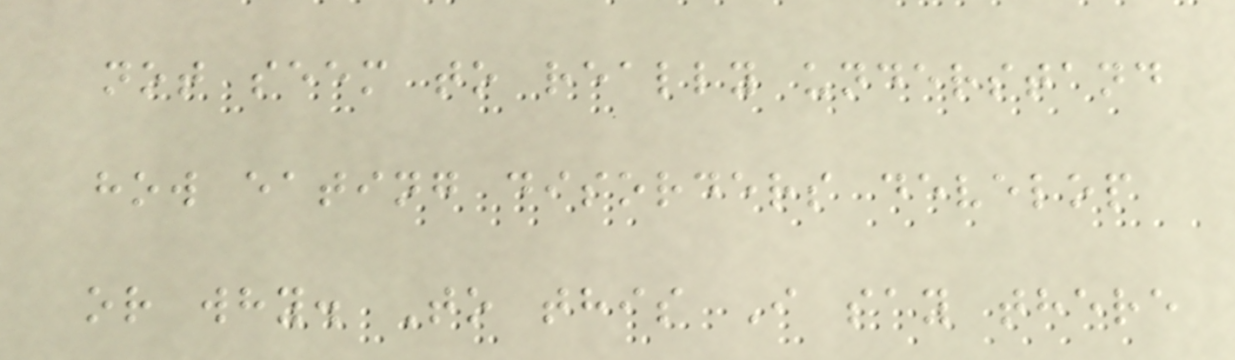not seem to really understand
how eating disorders develop
or why. To this I say there
